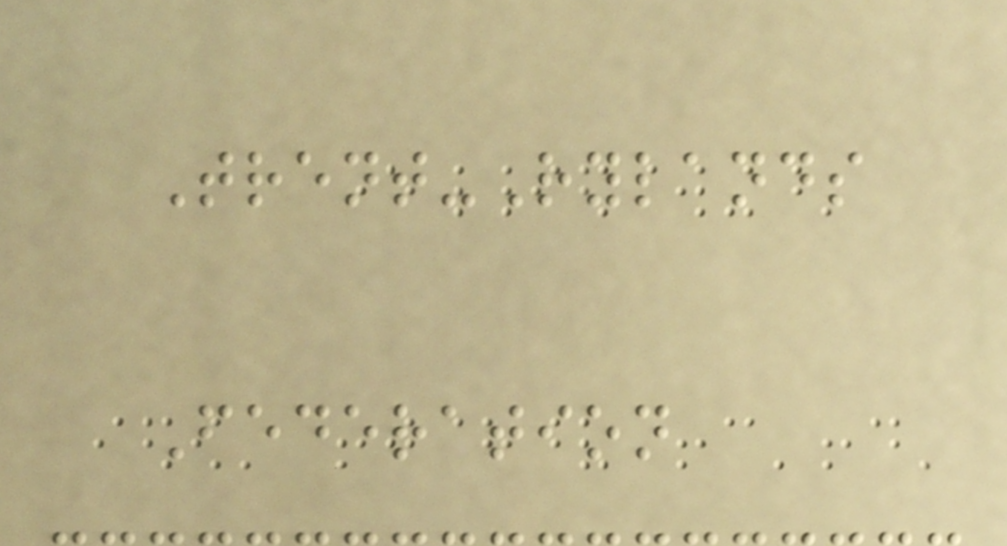Trent-Rylands
Federation
